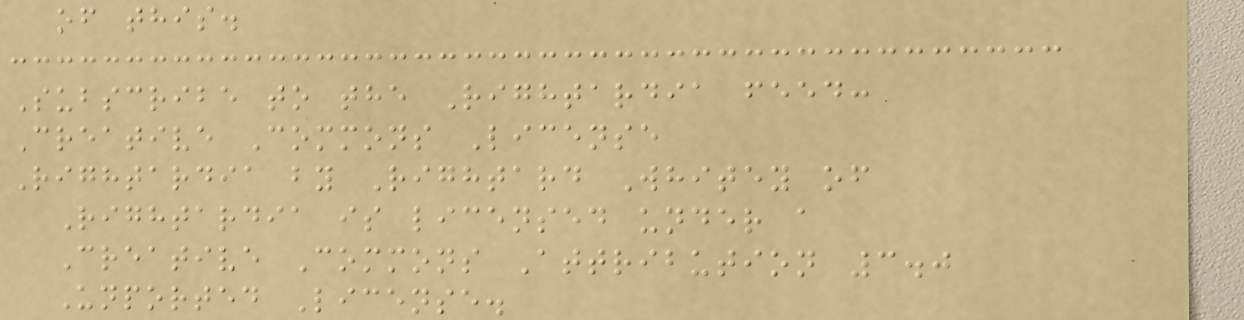of this.
Subscribe to the Rightardia feed:
Creative Commons License
Rightardia by Rightard Whitey of
Rightardia is licensed under a
Creative Commons Attribution 3.0
Unported License.
